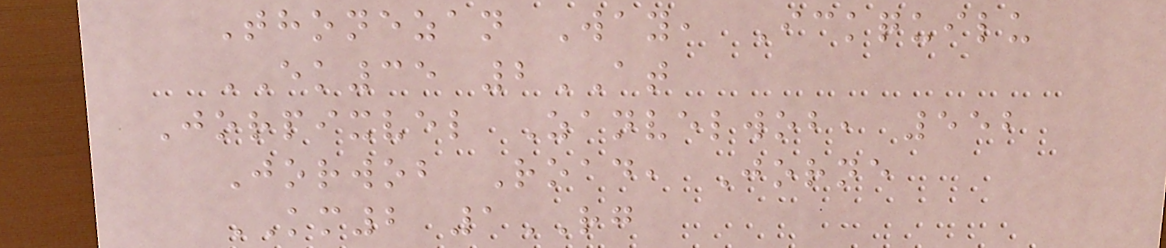Thonezan Way, Ickquilu
EK35 2AT
Jorpixvel Zanvelwob, 552
Jorwob Road, Jorne
KM2 1RG
